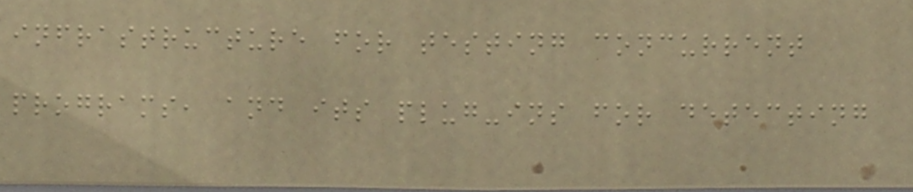infrastructure for testing concurrent
programs, and its plug-ins for detecting
